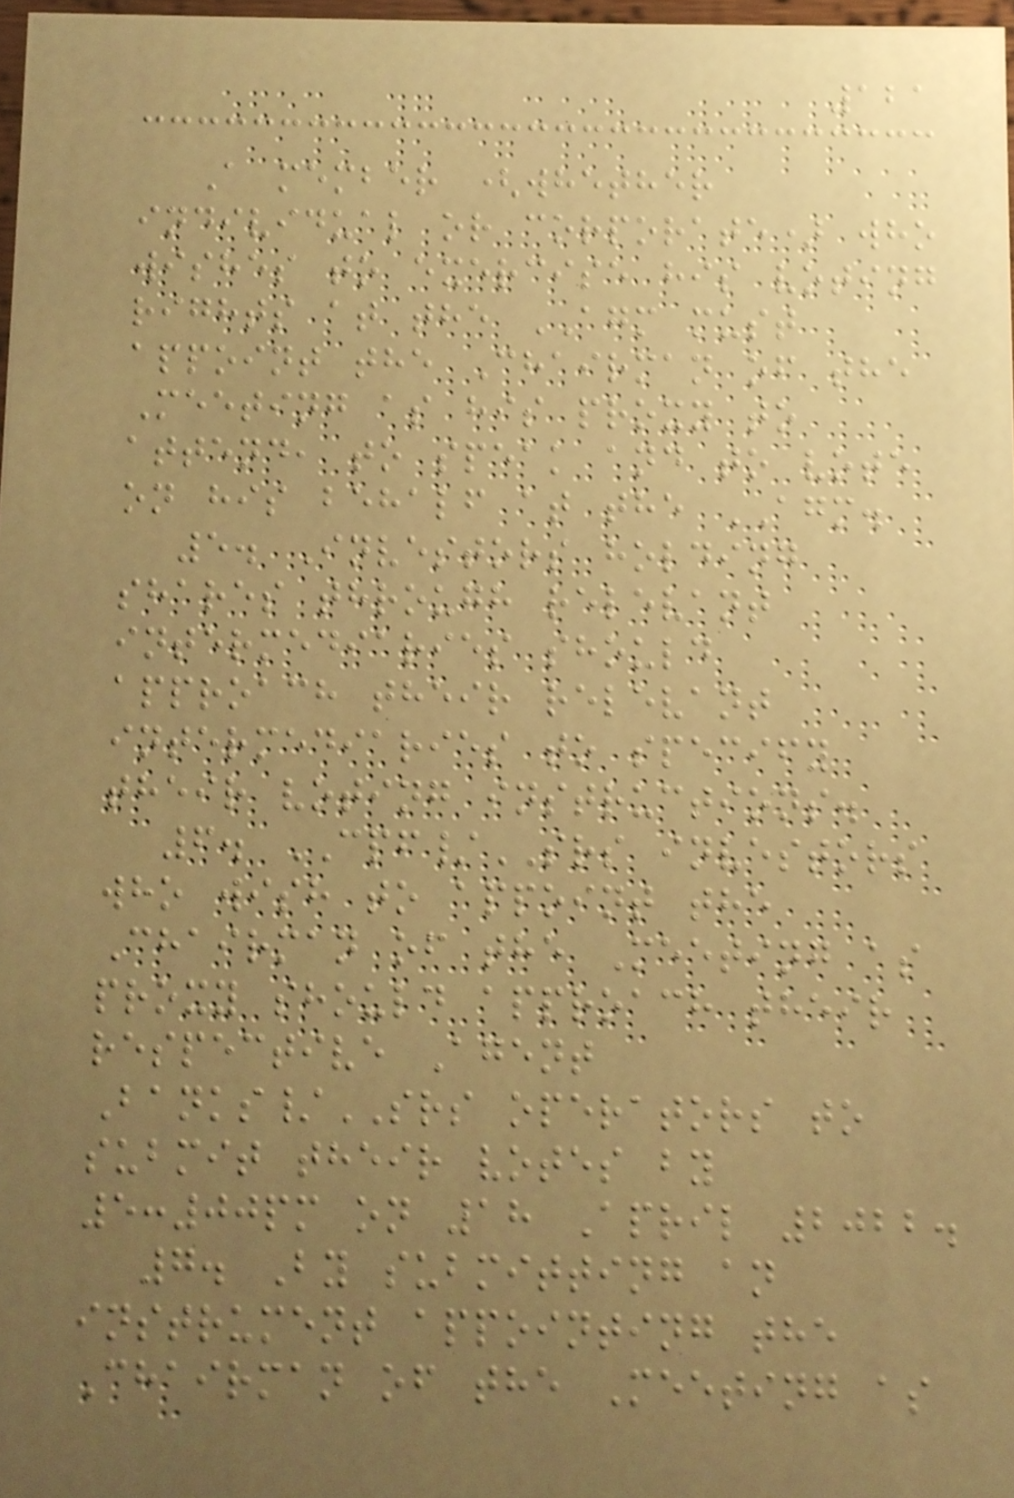121
A member (whether
individual or corporate) who
wishes to exercise his voting
rights at the AGM must
appoint the Chairman of the
Meeting as his proxy to
attend, to speak and to vote
on his behalf at the AGM.
5. Investors holding
shares through relevant
intermediaries should
approach their relevant
intermediaries to specify
their voting instructions.
6. CPF/SRS investors
who wish to appoint the
Chairman of the Meeting as
proxy should approach their
respective Agent
Banks/SRS operators to
submit their votes by
5:00pm on 18 April 2022.
7. By submitting an
instrument appointing the
Chairman of the Meeting as
